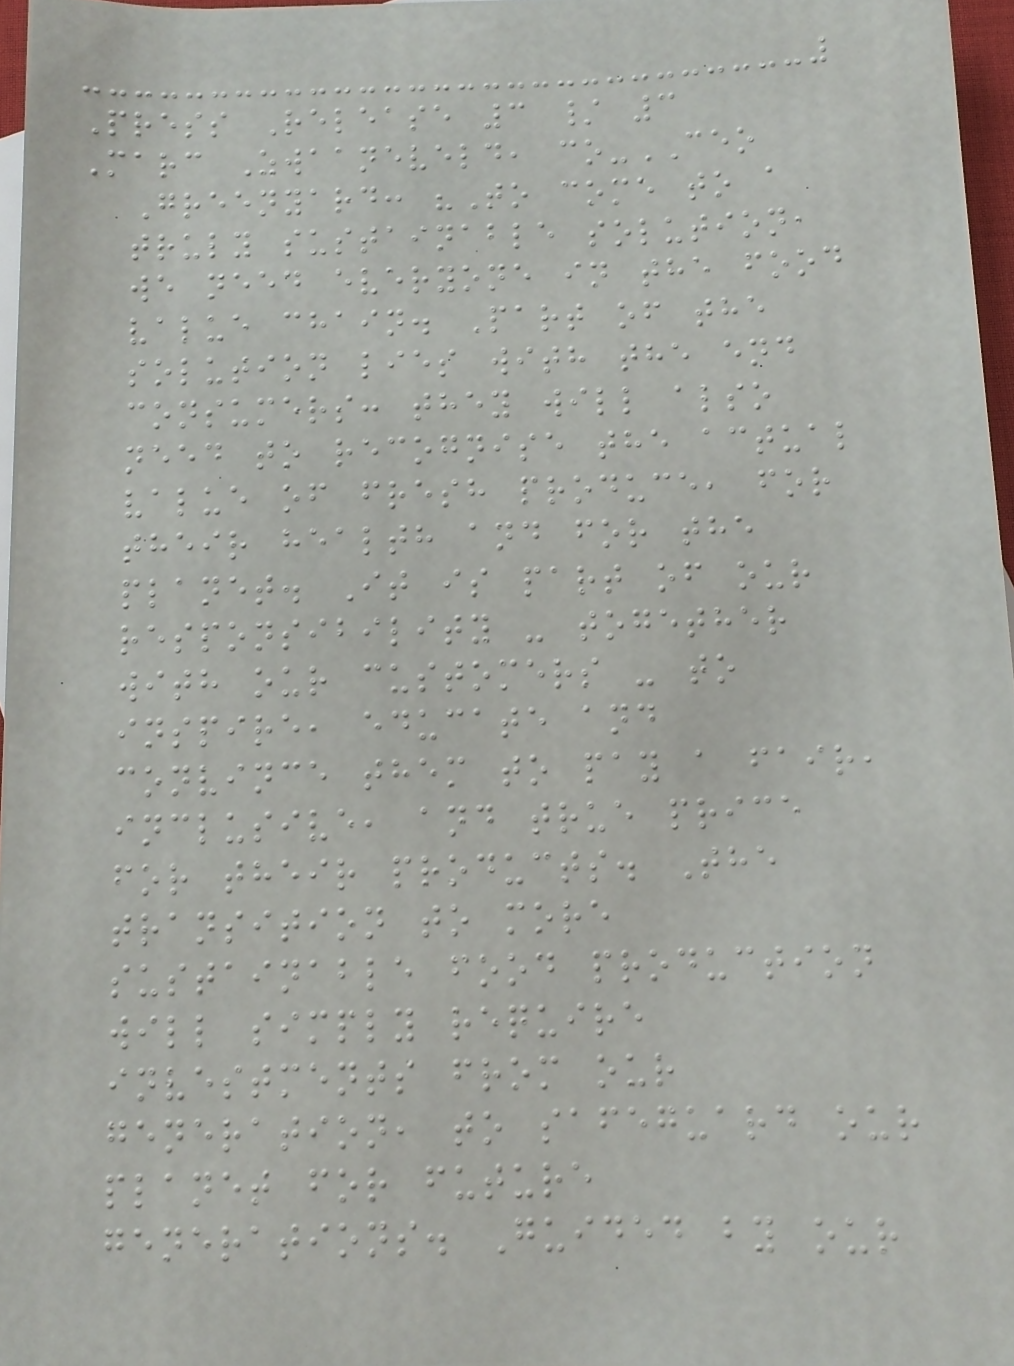Press Release 3 / 3
Marc Zwaaneveld, co-CEO
Greenyard: "To come to a
truly sustainable solution,
we need everyone in the food
value chain. Part of the
solution lies with the end
consumers: they will also
need to recognise the actual
value of fresh produce, for
their health and for the
planet. It is part of our
responsibility - together
with our customers - to
inspire, educate and
convince them to pay a fair,
inclusive, and true price
for their products. The
transition to more
sustainable food production
will simply require
investments from our
generation, to safeguard our
planet for future
generations. Guided by our
